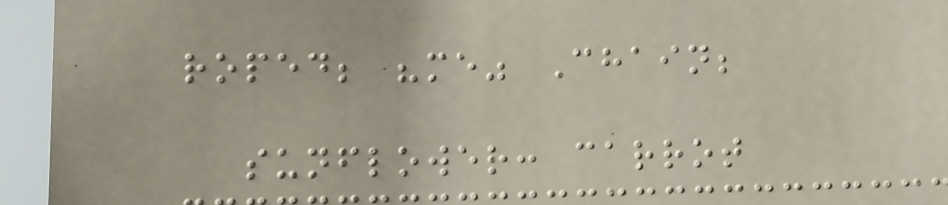roped; "me" Chain;
sunflower: carrot
